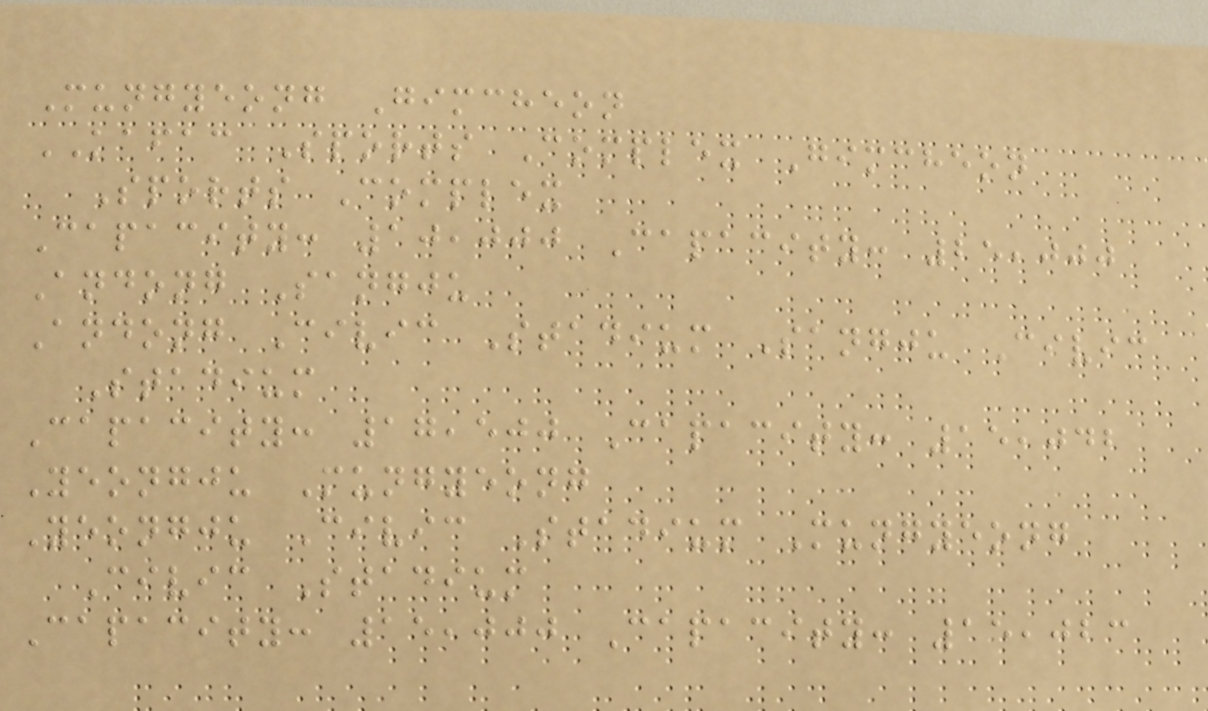Mungyeong Gimcheon
KAFAC Sports Complex Gimcheon
Sports Complex
Capacity: 10,000 Capacity: 25,000
Andong Sangju
Andong Civic Stadium Sangju Civic
Stadium
Capacity: 17,500 Capacity: 15,042
Yeongju Mungyeong
Yeongju Civic Stadium Mungyeong
Civic Stadium
Capacity: 15,000 Capacity: 15,023
